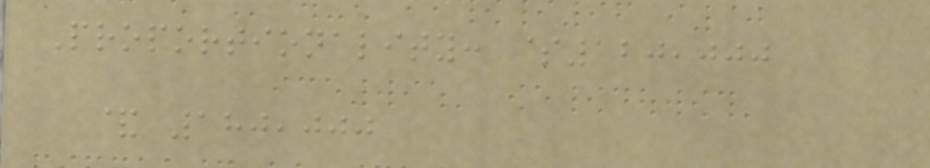Proportionality: $120,000
& 180,000
